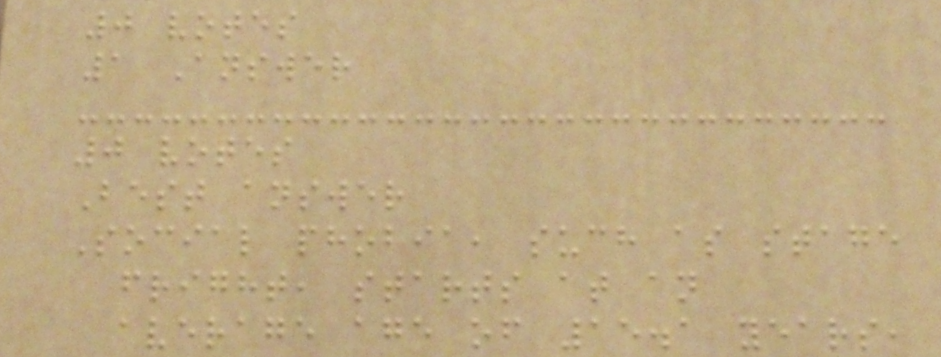0 votes
1 Answer
0 votes
Best answer
Social phobia, such as stage
fright, starts at an
average age of 15.1 years,
